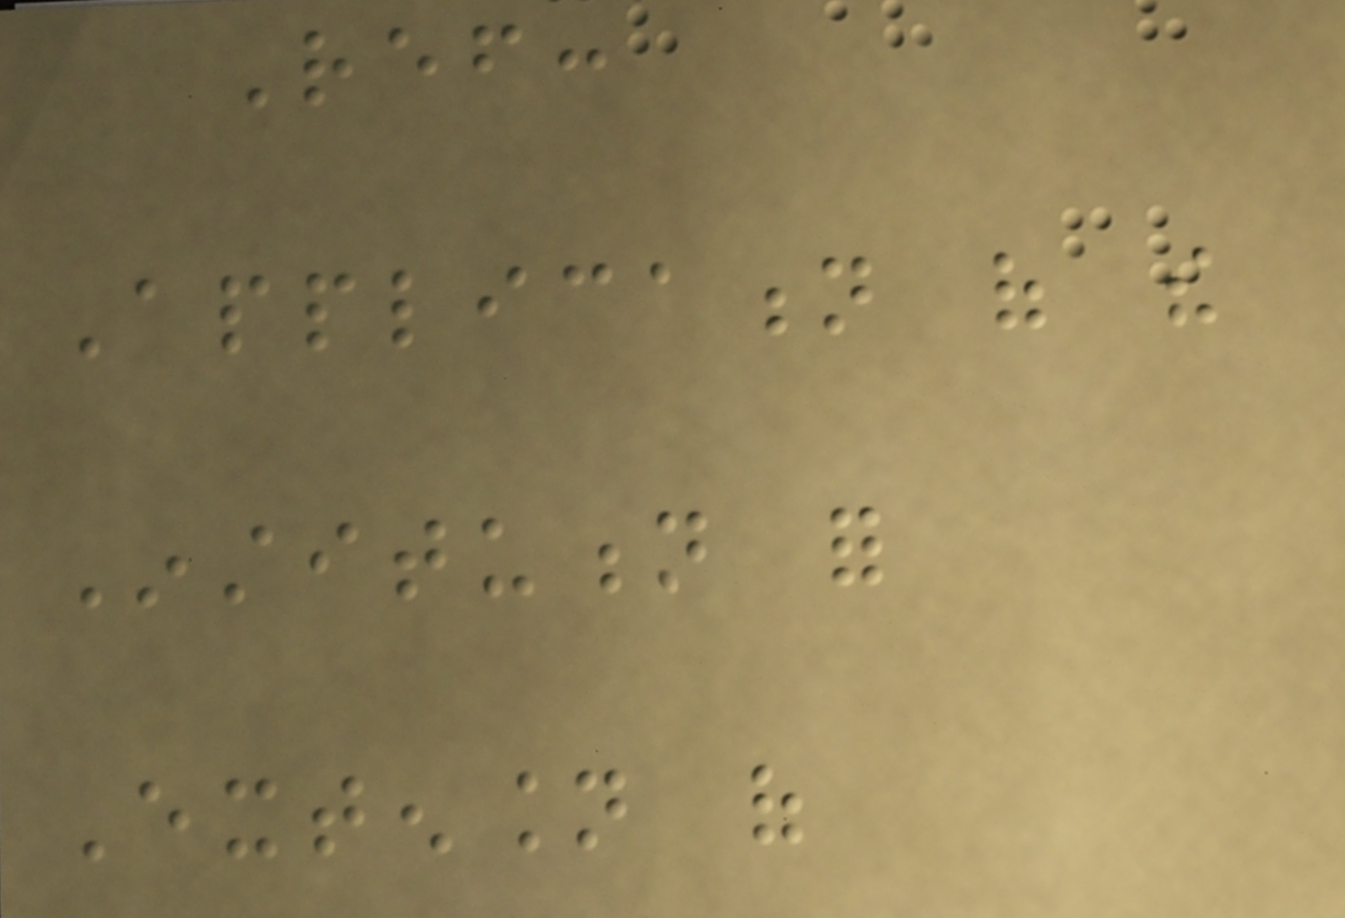Ref:
Application of the
Institution for
Extension of
